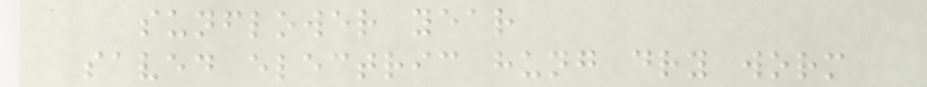sunflower year
saved electric hung dry worm
